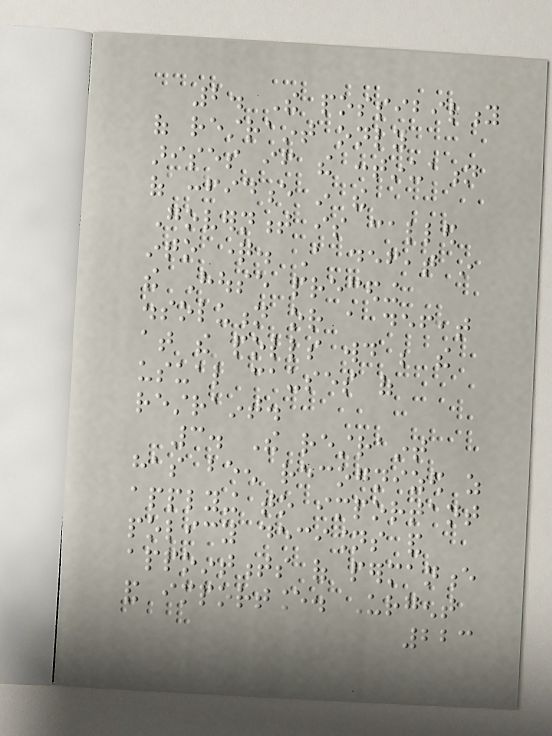2. The possibility
of restraint only
arises if the continuation
of confidence in the
Government is called
into question. A defeat in
the House preceding
dissolution or a defeat
at the polls would be the
usual causes of
restraint.
3. The restraint
has been recognized as
applying to important
policy decisions and
appointments of permanence
and importance. Urgent
223
